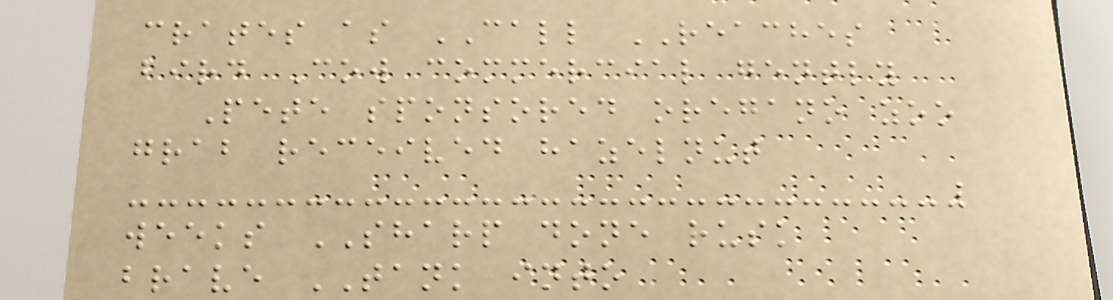crates as CALL REACHES
bird Cow commercial gently
Pete sponsored oregano zoo
grab received hazelnut
weeks SHARP done rusk
brave TANK into
